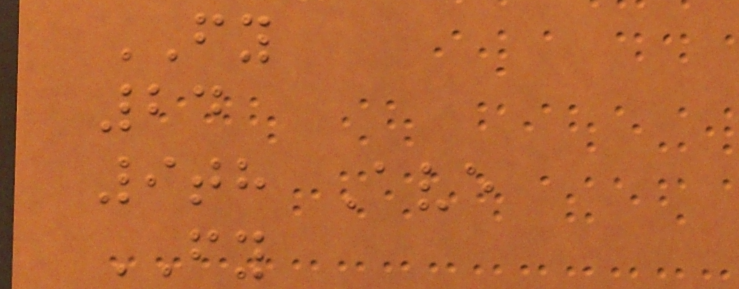FY
24
9th Ave
FY
